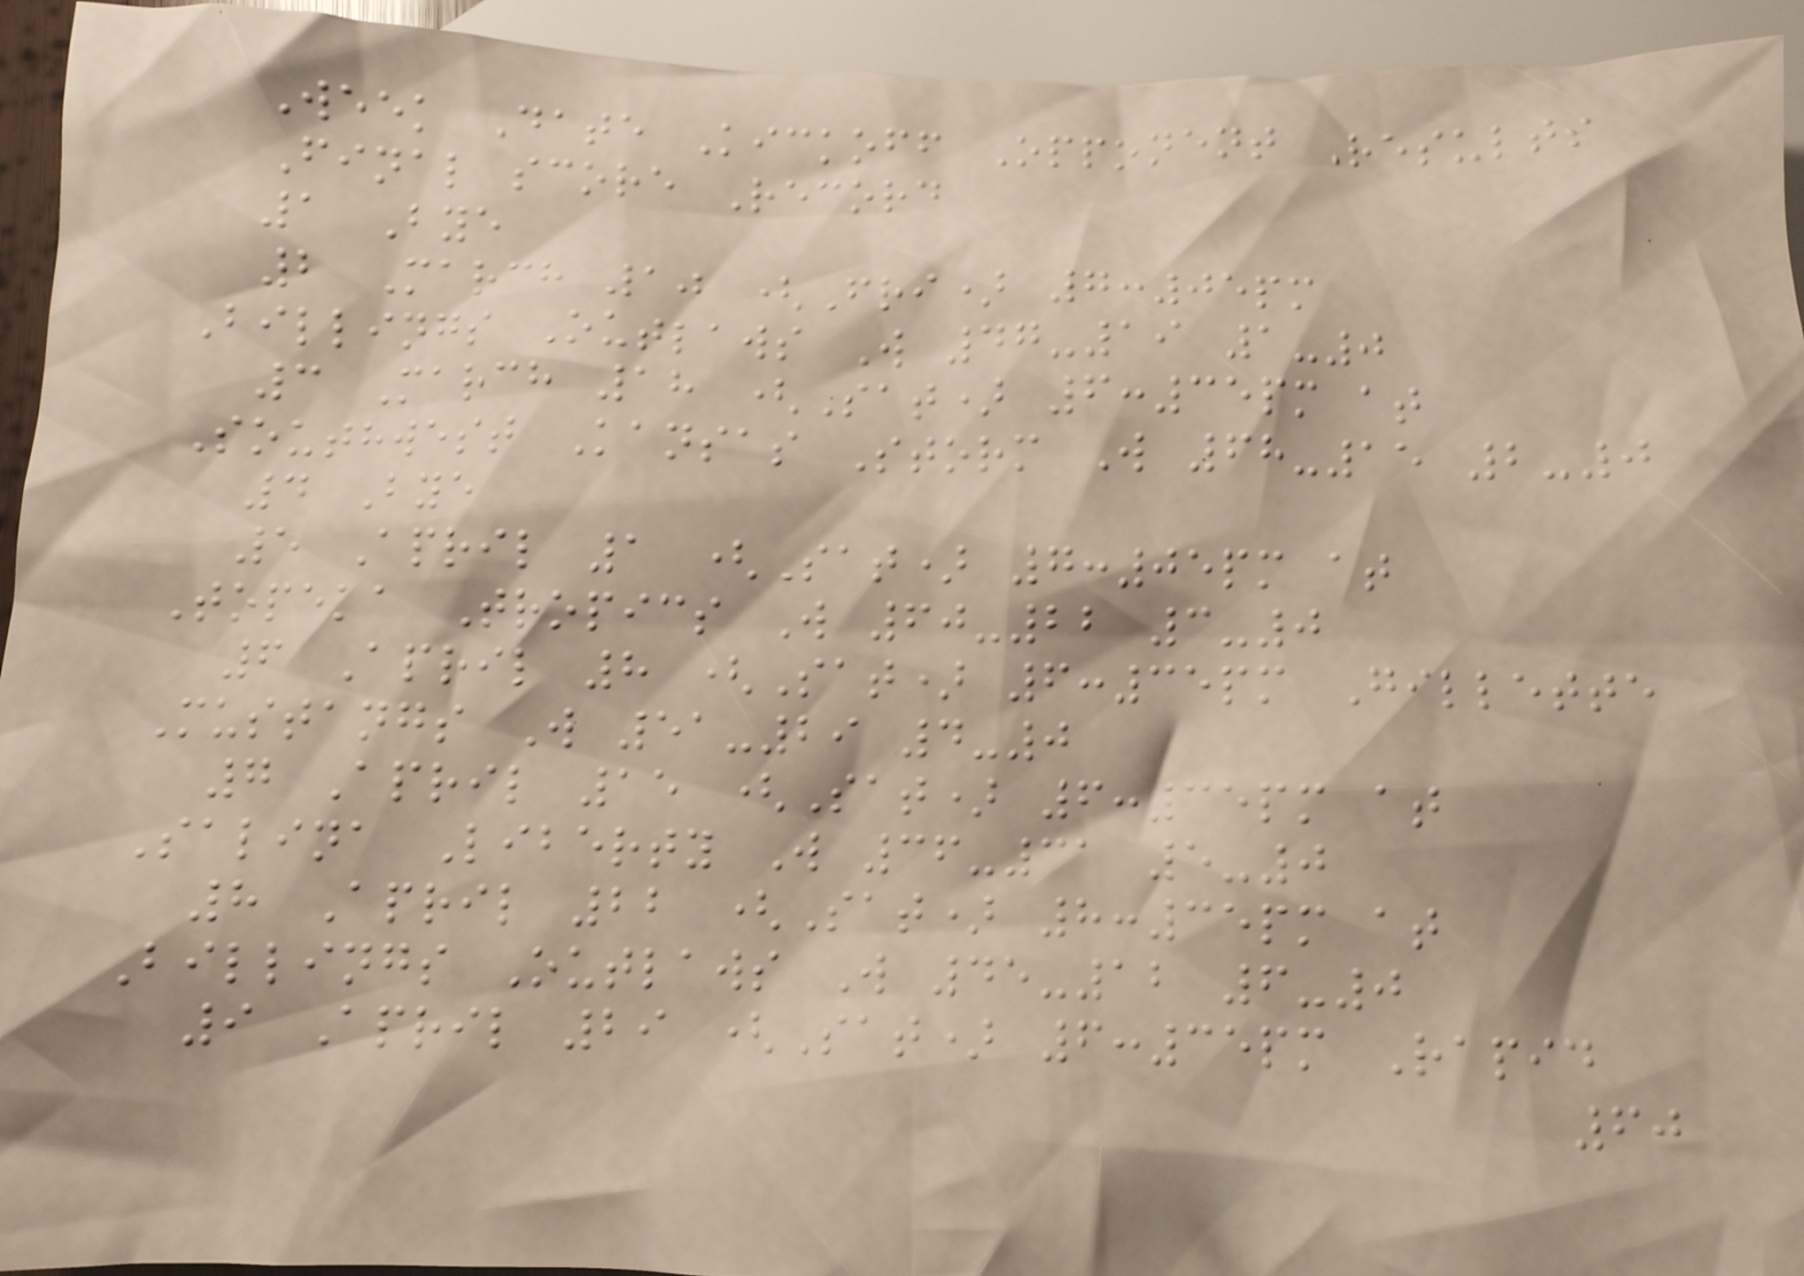Week Date Kickoff Opponent Results
Final score Record
1 Bye
2 March 10 (Fri) 7:05pm
Billings Outlaws W 47-19 1-0
3 March 18 (Sat) 6:35pm at
Southwest Kansas Storm W 68-15 2-0
4 Bye
5 April 1 (Sat) 7:05pm at
Topeka Tropics W 60-22 3-0
6 April 8 (Sat) 6:35pm Gillette
Mustangs W 51-29 4-0
7 April 15 (Sat) 6:35pm at
Salina Liberty W 36-31 5-0
8 April 22 (Sat) 8:35pm at
Billings Outlaws W 45-12 6-0
9 April 29 (Sat) 6:35pm Rapid
60
